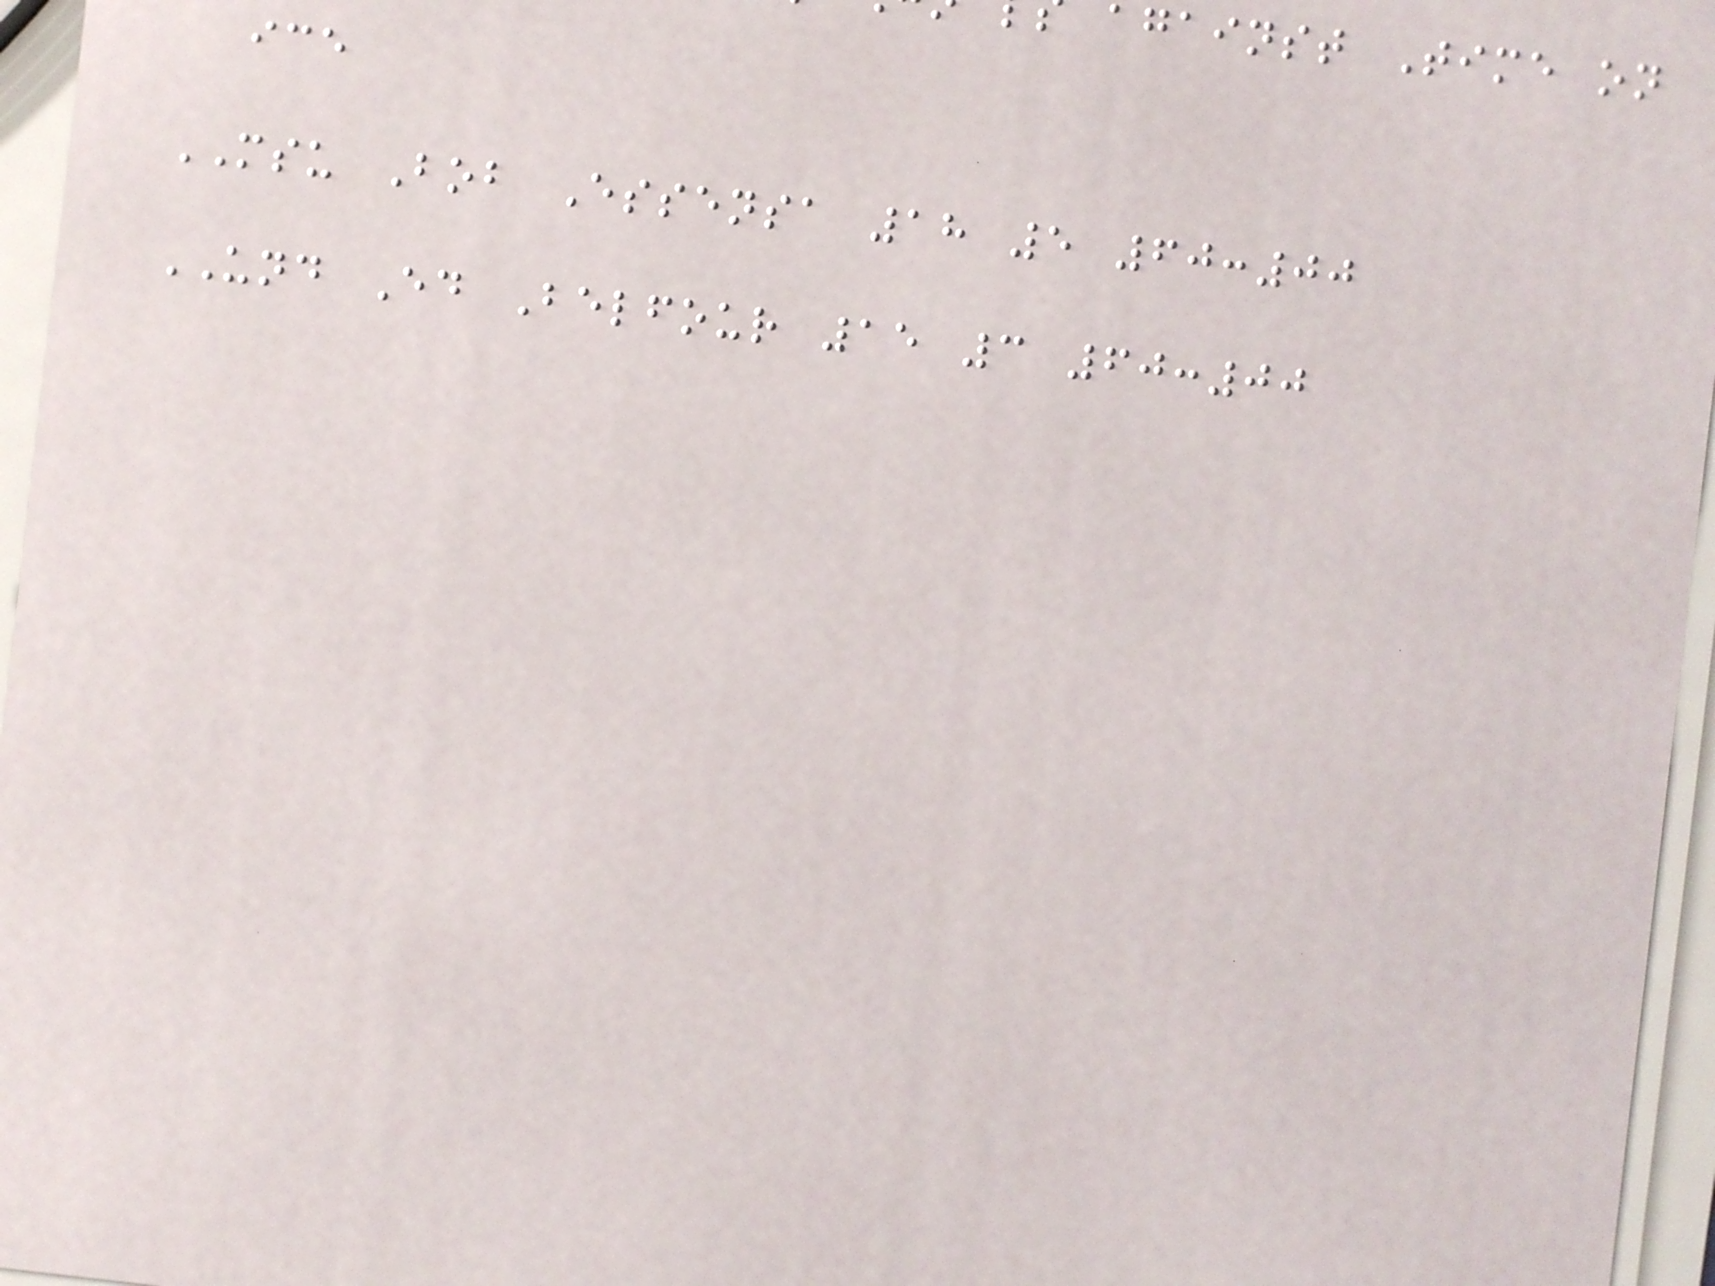against Time on
ice
MSU Bob Essensa 18 5 60:00
UND Ed Belfour 15 3 60:00
